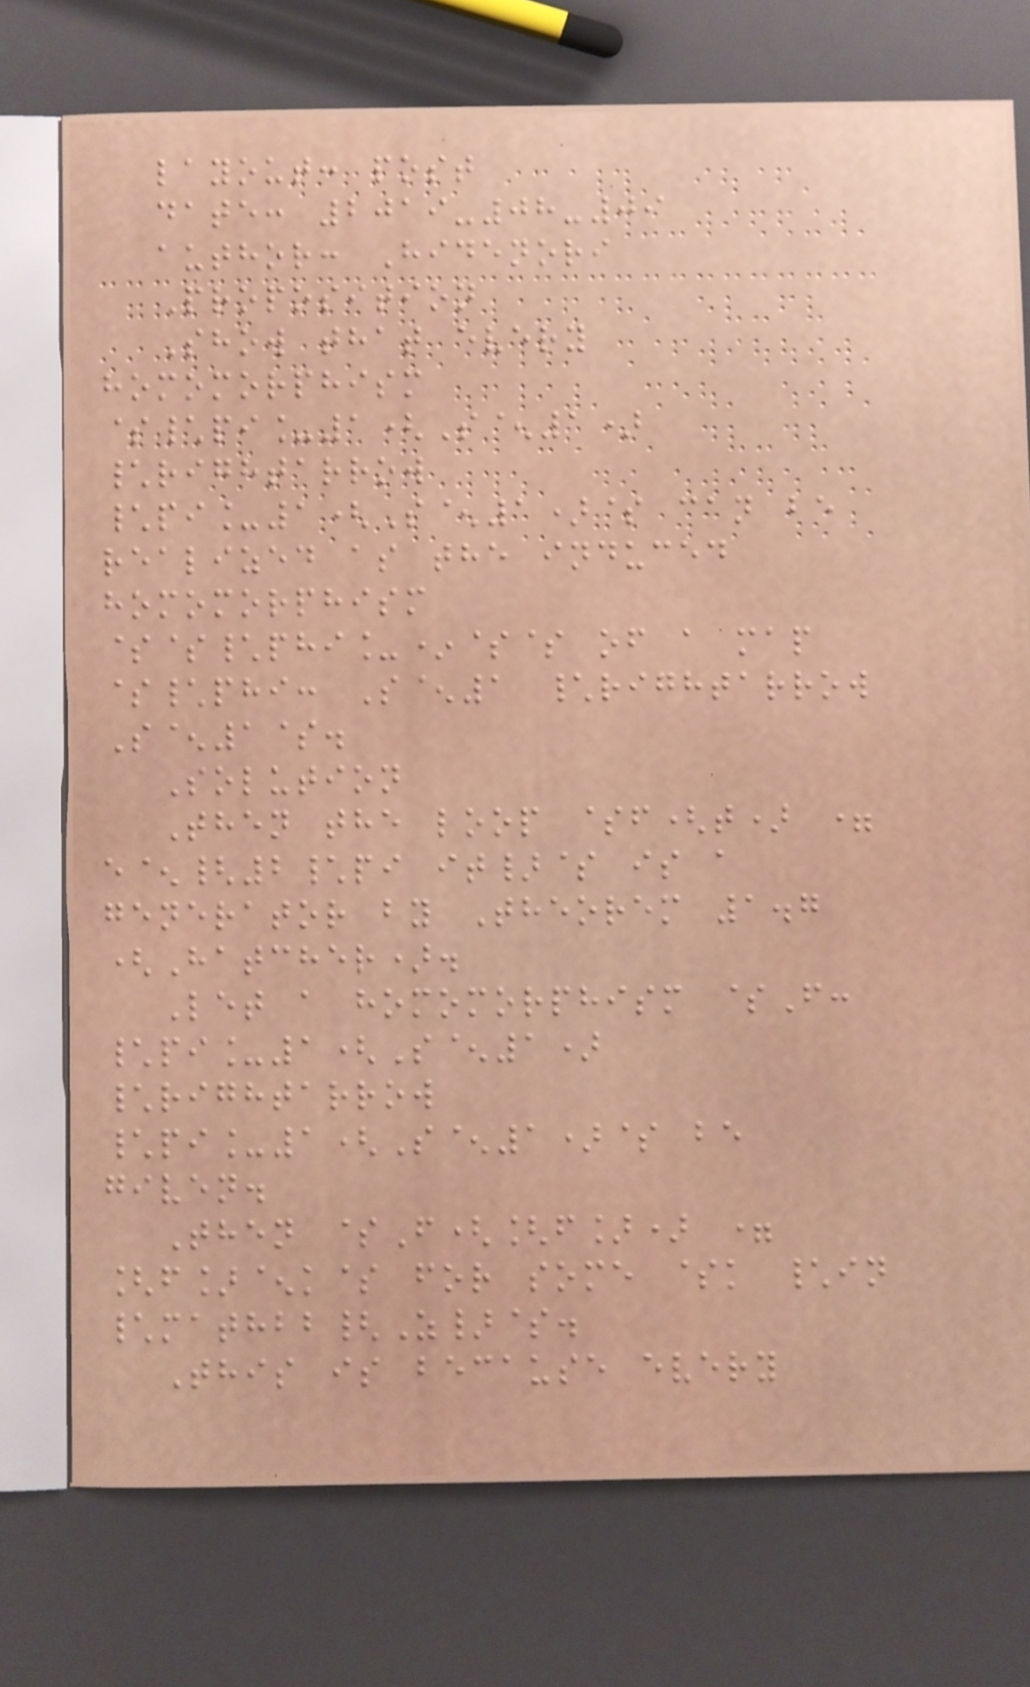layout: post
date: 2019-08-09
author: Hidenori
Proposition
Show that every
homomorphism
$\pi_1(S^1)
\rightarrow
\pi_1(S^1)$ can be
realized as the induced
homomorphism
$$\phi_*$$ of a map
$\phi: S^1 \rightarrow
S^1$.
Solution
Then the loop $f(t) =
e^{2\pi it}$ is a
generator by Theorem 1.7
(Hatcher).
Let a homomorphism $F:
\pi_1(S^1)
\rightarrow
\pi_1(S^1)$ be
given.
Then $F([f]) =
[f]^k$ for some $k \in
\mathbb{Z}$.
This is because every
